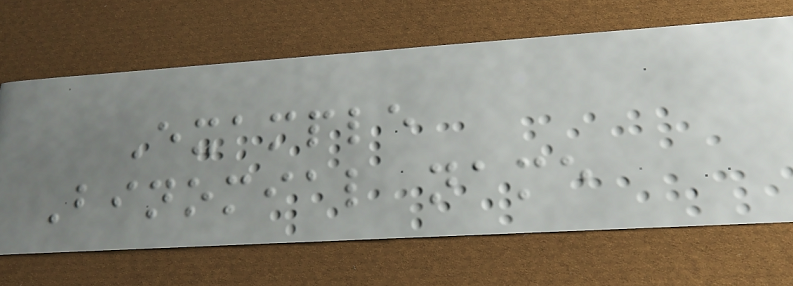Example
Binomial name
